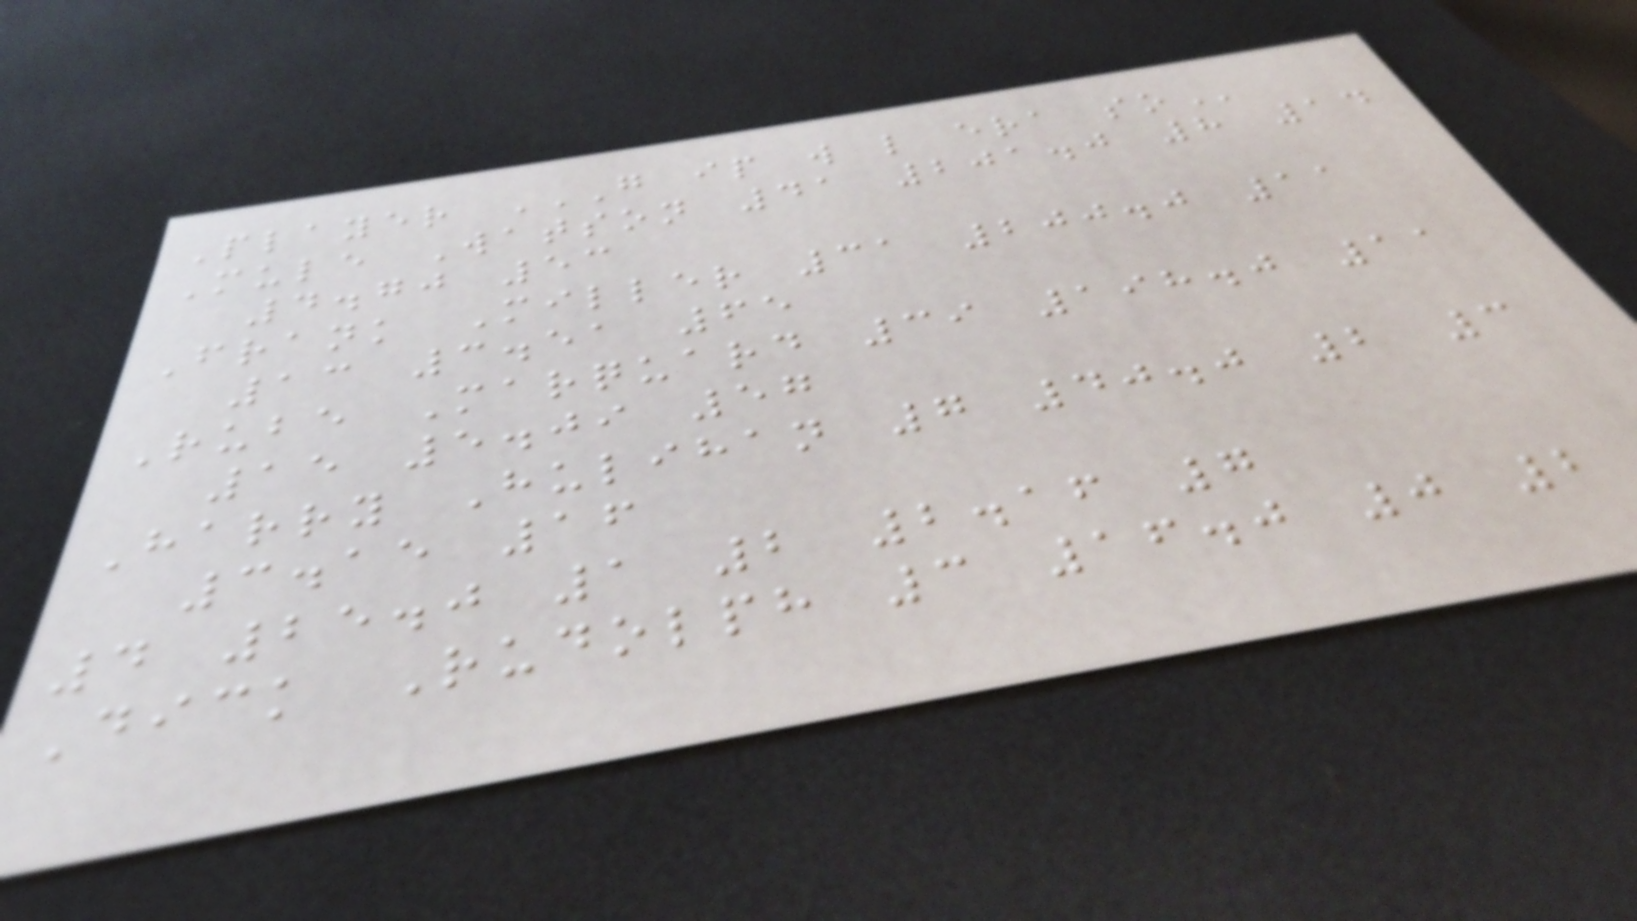Player G IP W L ERA SO
Mule Watson 41 201.0 8 14
4.70 53
Frank Miller 31 200.0 11
13 3.51 65
Rube Marquard 39 198.0 11
15 5.09 57
Harry Hulihan 7 40.0 2 3
3.15 16
4 25.0 1 2 2.16 7
Dick Rudolph 3 16.0 0 2
